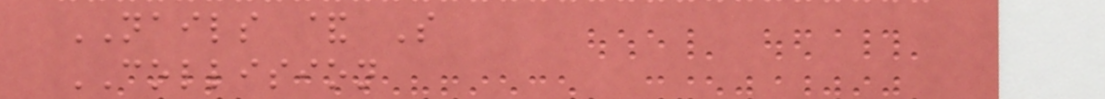NAILS & S
COLLISION
